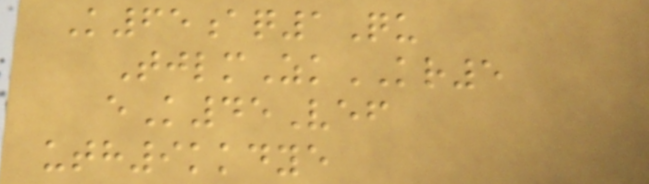K65aq1Qu
TjlmZkKR5
eK45Vef
uth9kkdye
